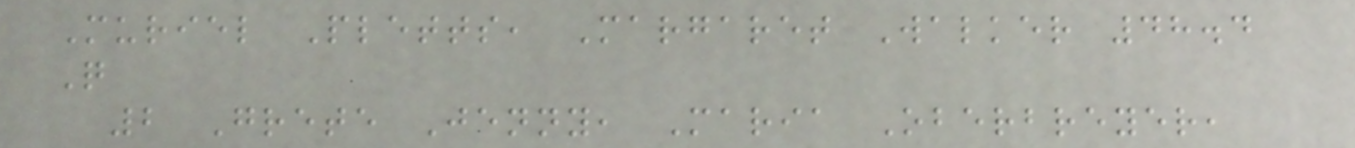Muriel Pletts, Margaret Walker 48.4
Q
2 Grete Jenny, Maria Oberbreyer,
